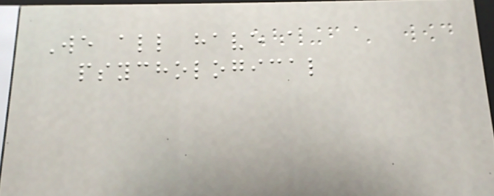We all have a
psychological
